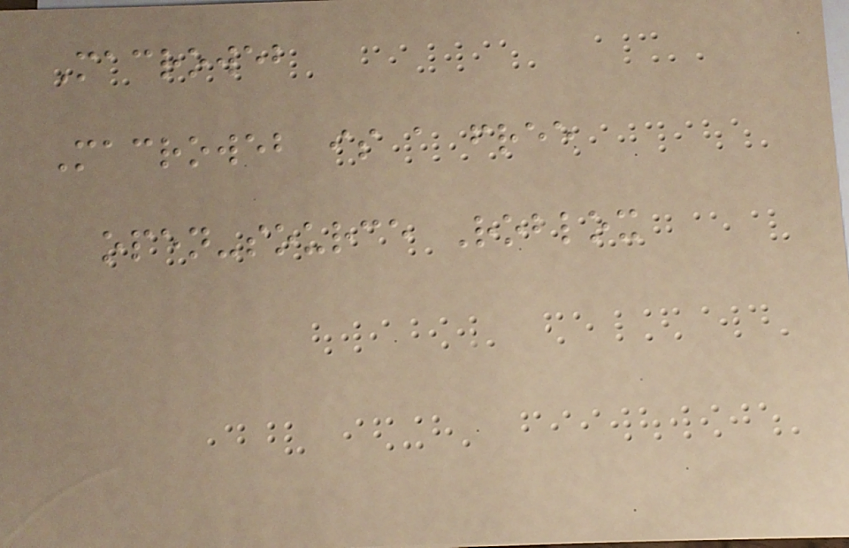Macroweb
Macroweb is a free
open-source Roblox
